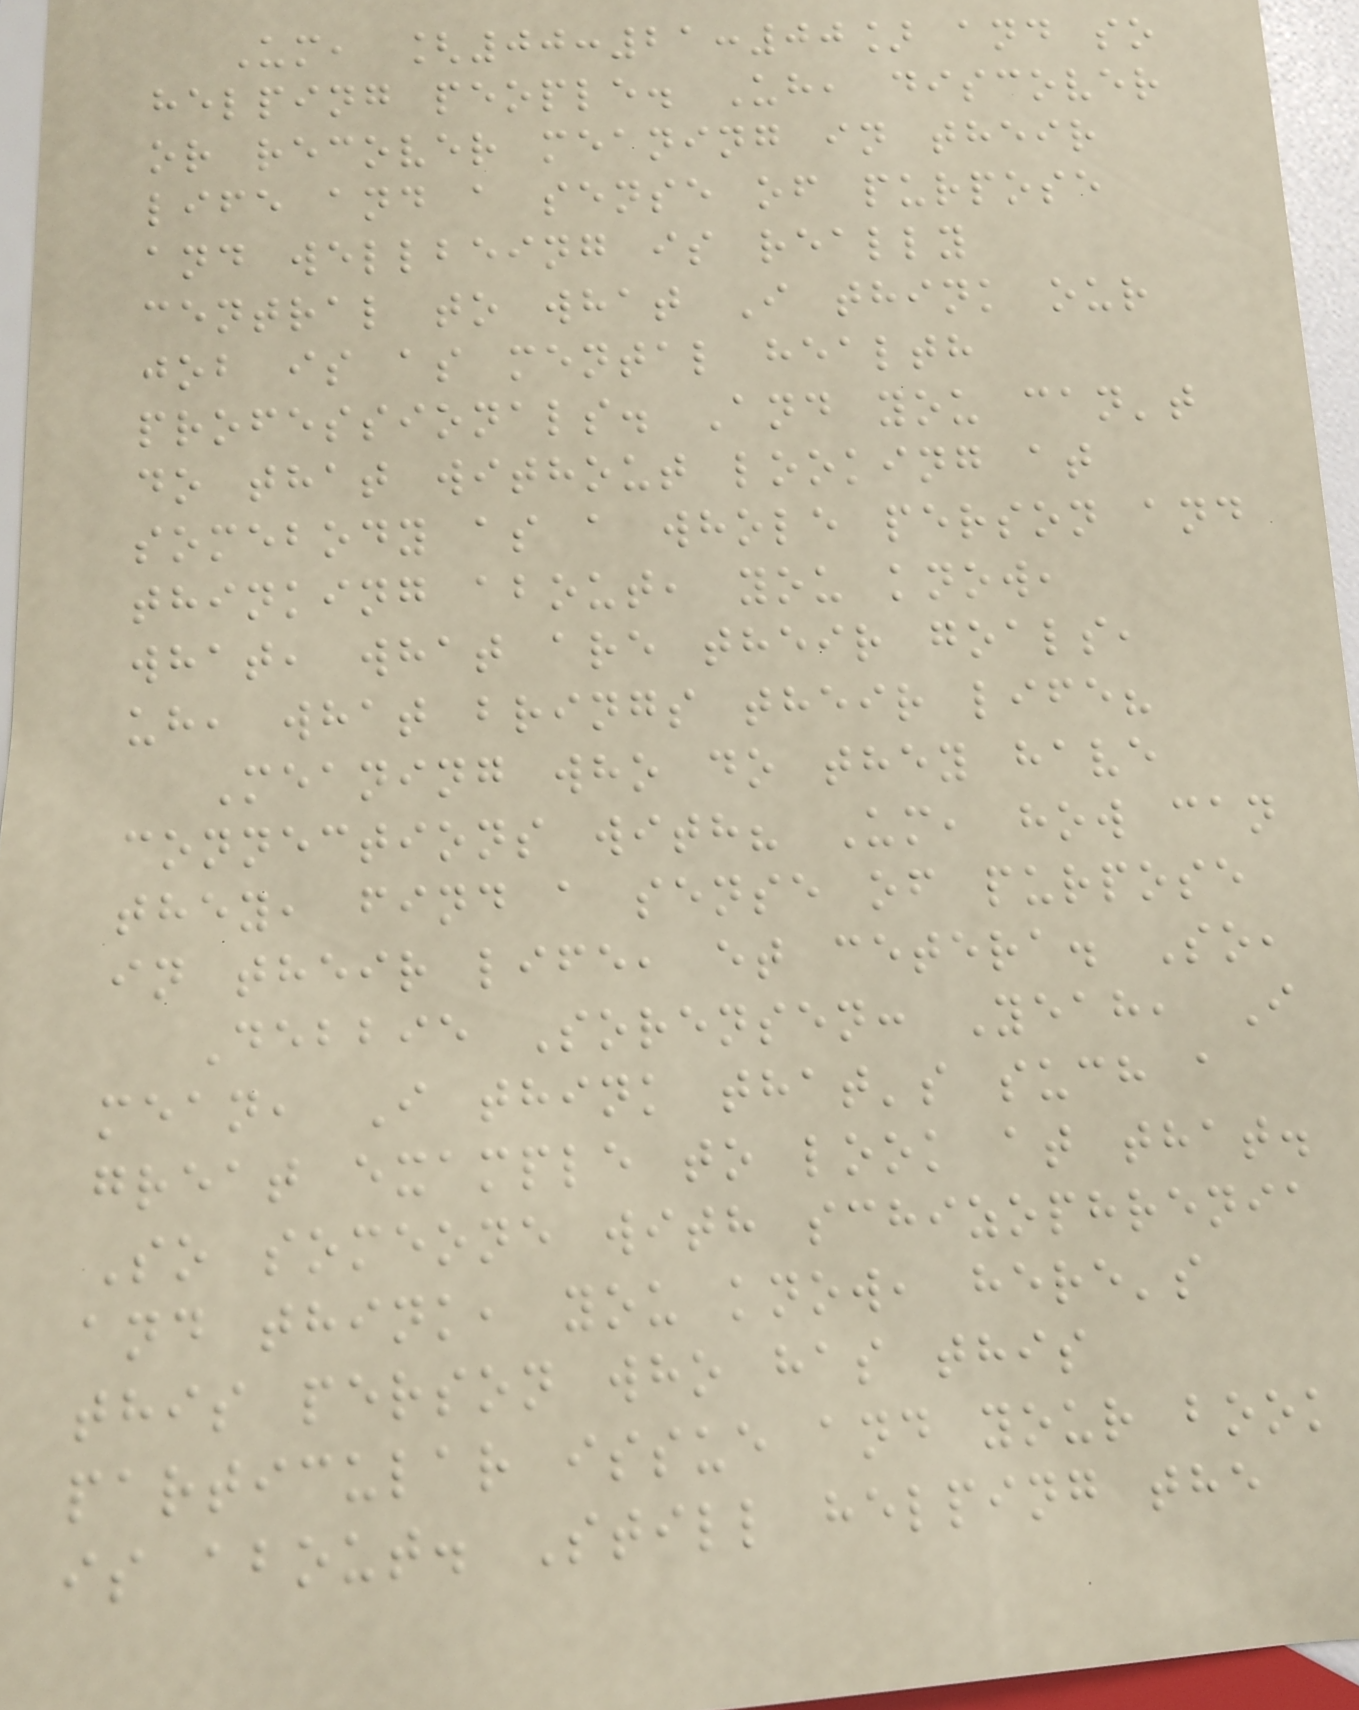Um, [00:21:00] and so
helping people. Uh, discover
or recover meaning in their
life and a sense of purpose
and wellbeing is really
central to what I think our
job is as mental health
professionals. And you can't
do that without looking at
somebody as a whole person and
thinking about, you know,
what, what are their goals,
uh, what brings their life?
Meaning who do they have
connections with? Um, how can
they, find a sense of purpose
in their life, et cetera. So,
Debbie Sorensen: Yeah, I
mean, I think that's such a
great example to look at that.
So someone with schizophrenia
and think, you know, here's
this person who has this
particular issue and your book
is about. Still helping the
